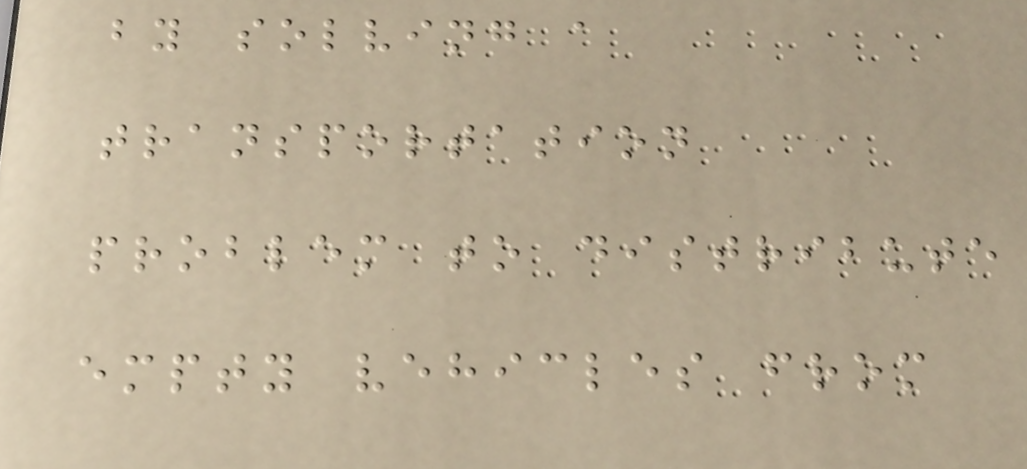by solving a
transportation
problem to distribute
empty vehicles from
